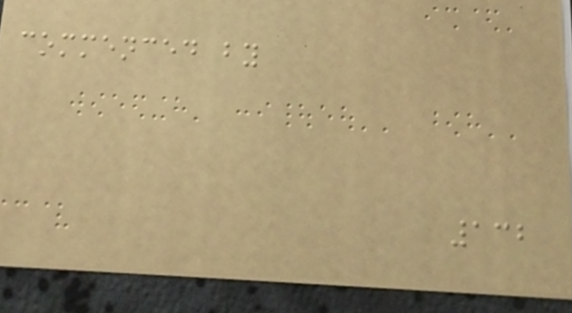commenced by
132
